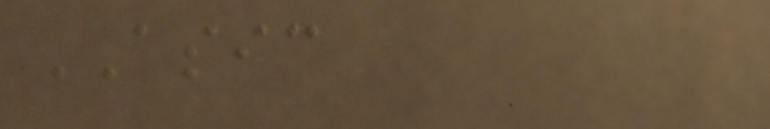ASIC
